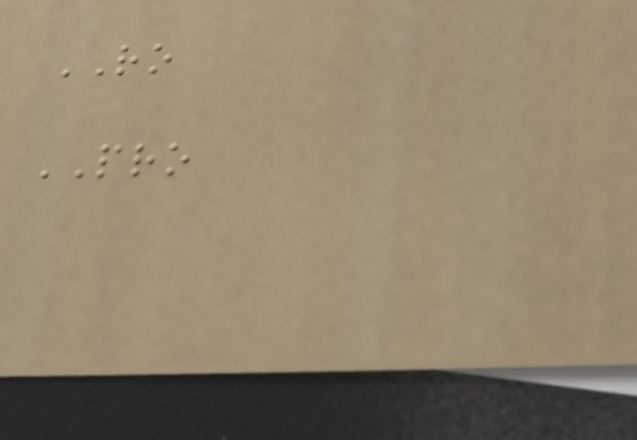RO
PRO
